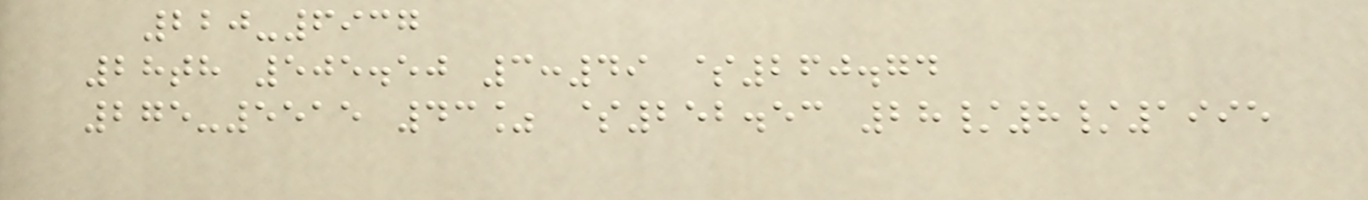220-6937
28th 505.50 3:49 $260.74
275-5515 43% $252.53 28/8/1995
